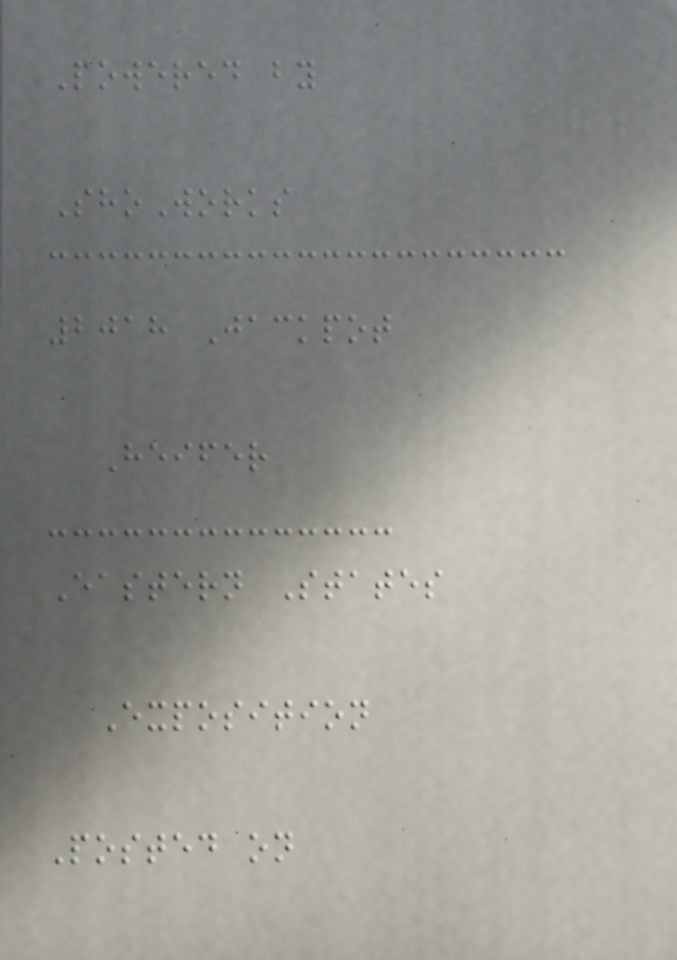Powered by
ShoWorks
2018 Jackpot
Heifer
Eastern States
Exposition
Posted on
